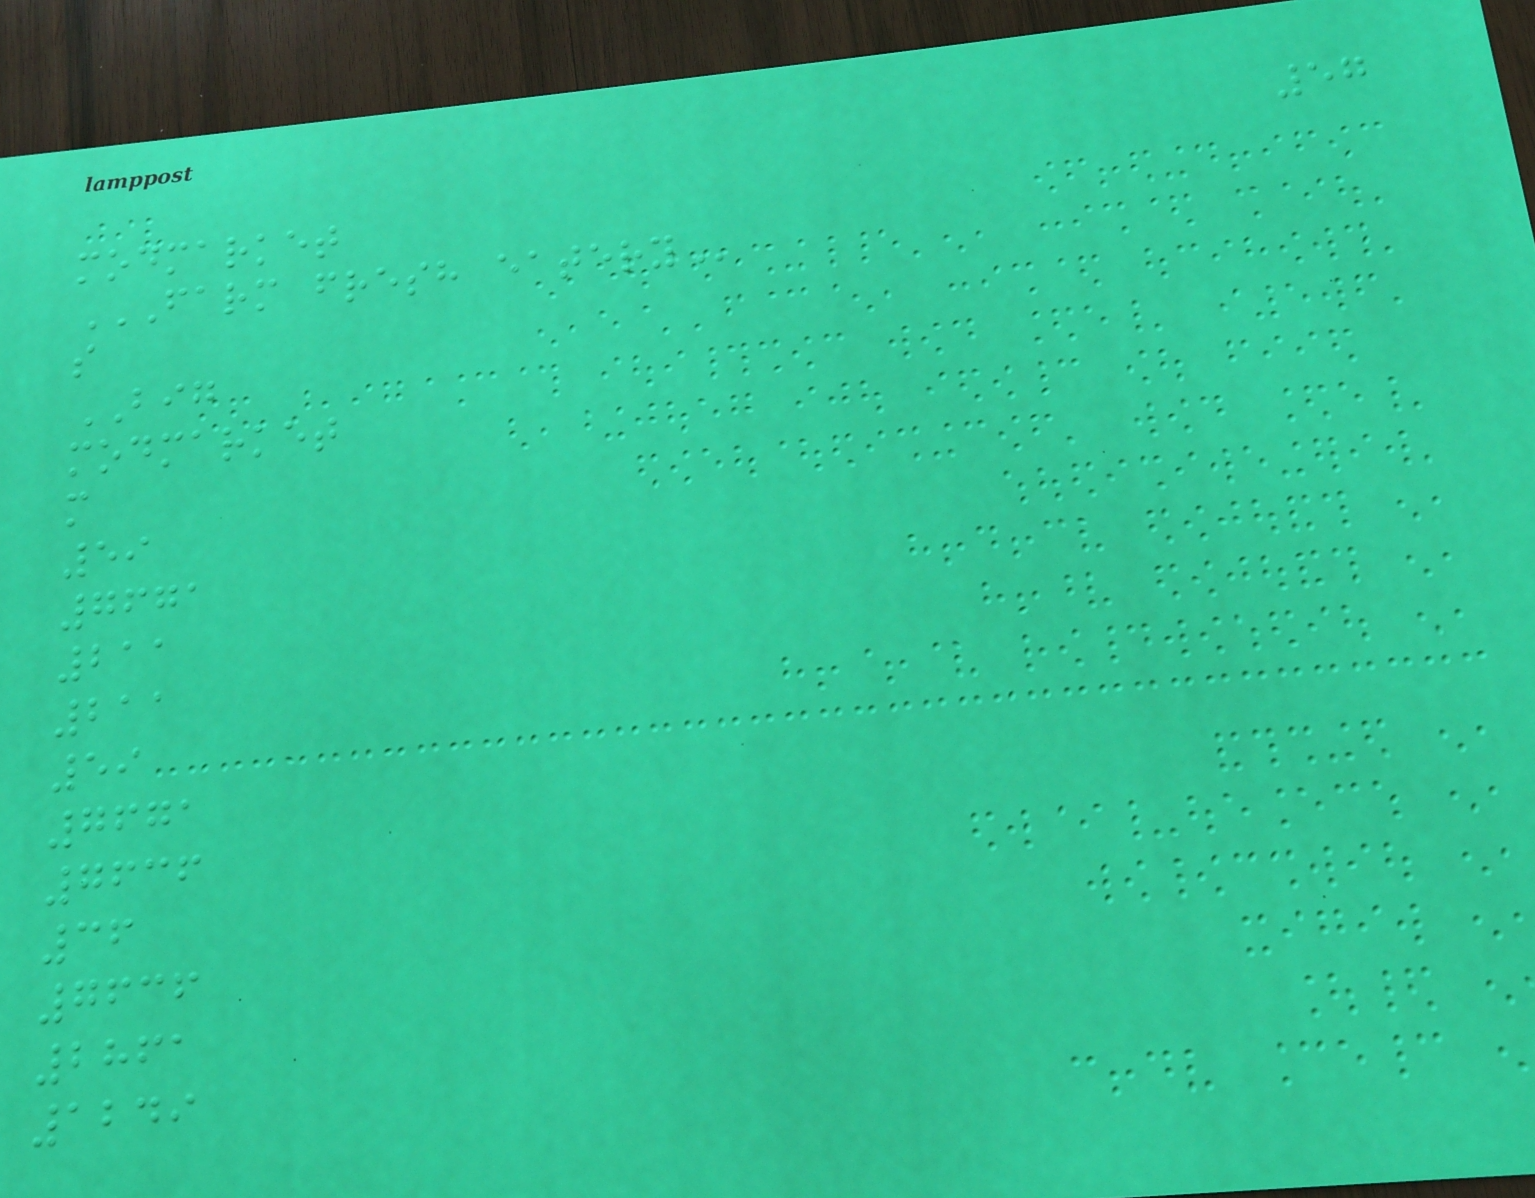57
modmarket
FARM FRESH EATERY
s
BIG
modmarket
m
59
7671
211
211
59
7671
7636
36
7636
2861
1249
